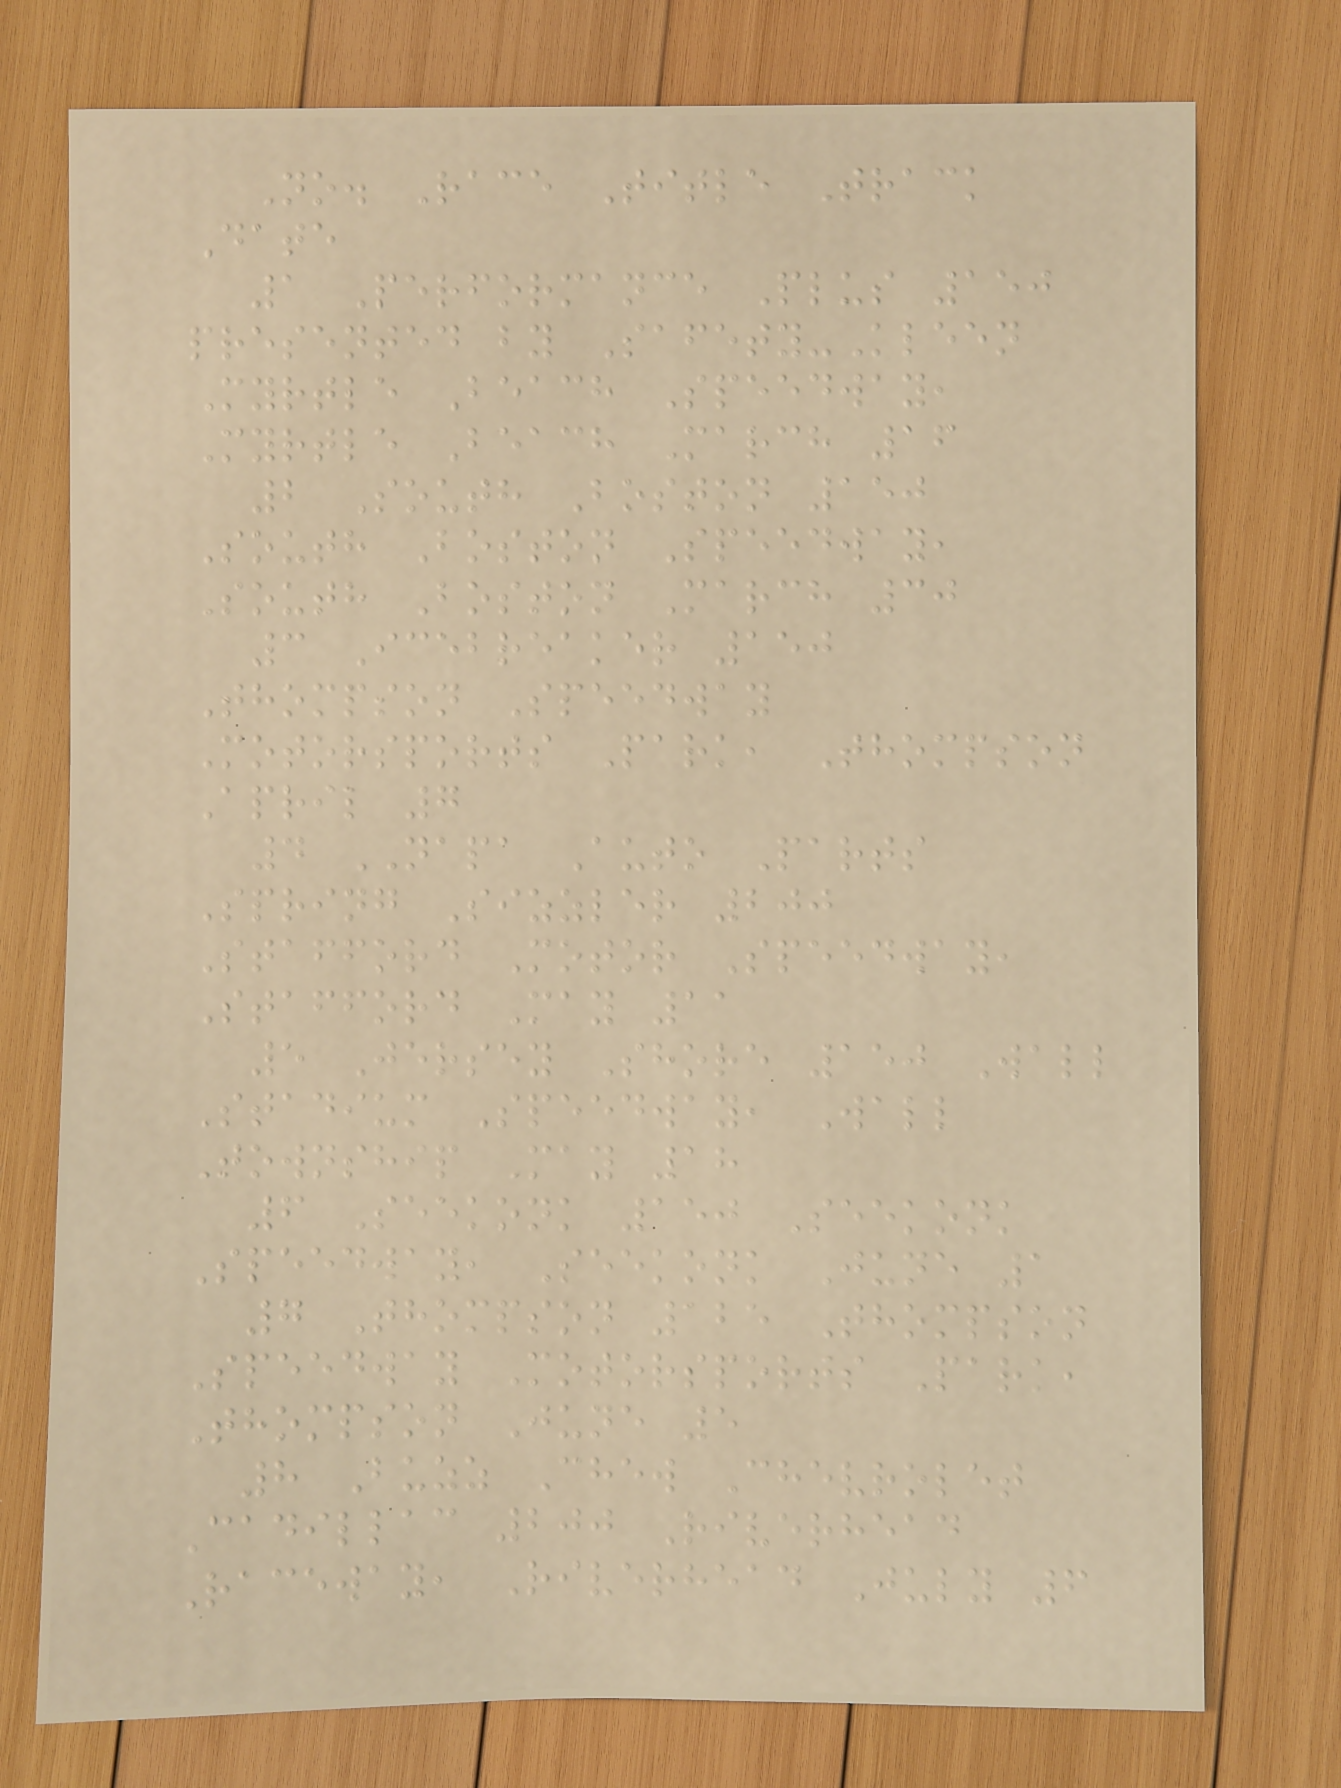No. Race Title Track
Date
1 Performance Plus 150
presented by Safety-Kleen
Myrtle Beach Speedway,
Myrtle Beach March 16
2 South Boston 150
South Boston Speedway,
South Boston March 30
3 Icebreaker 150
Thompson Speedway
Motorsports Park, Thompson
April 7
4 NAPA Auto Parts
Spring Sizzler 200
Stafford Motor Speedway,
Stafford May 11
5 Jersey Shore 150 Wall
Stadium Speedway, Wall
Township May 18
6 Seekonk 150 Seekonk
Speedway, Seekonk June 1
7 Thompson 125 Thompson
Speedway Motorsports Park,
Thompson June 5
8 Buzz Chew Chevrolet
Cadillac 200 Riverhead
Raceway, Riverhead July 6
